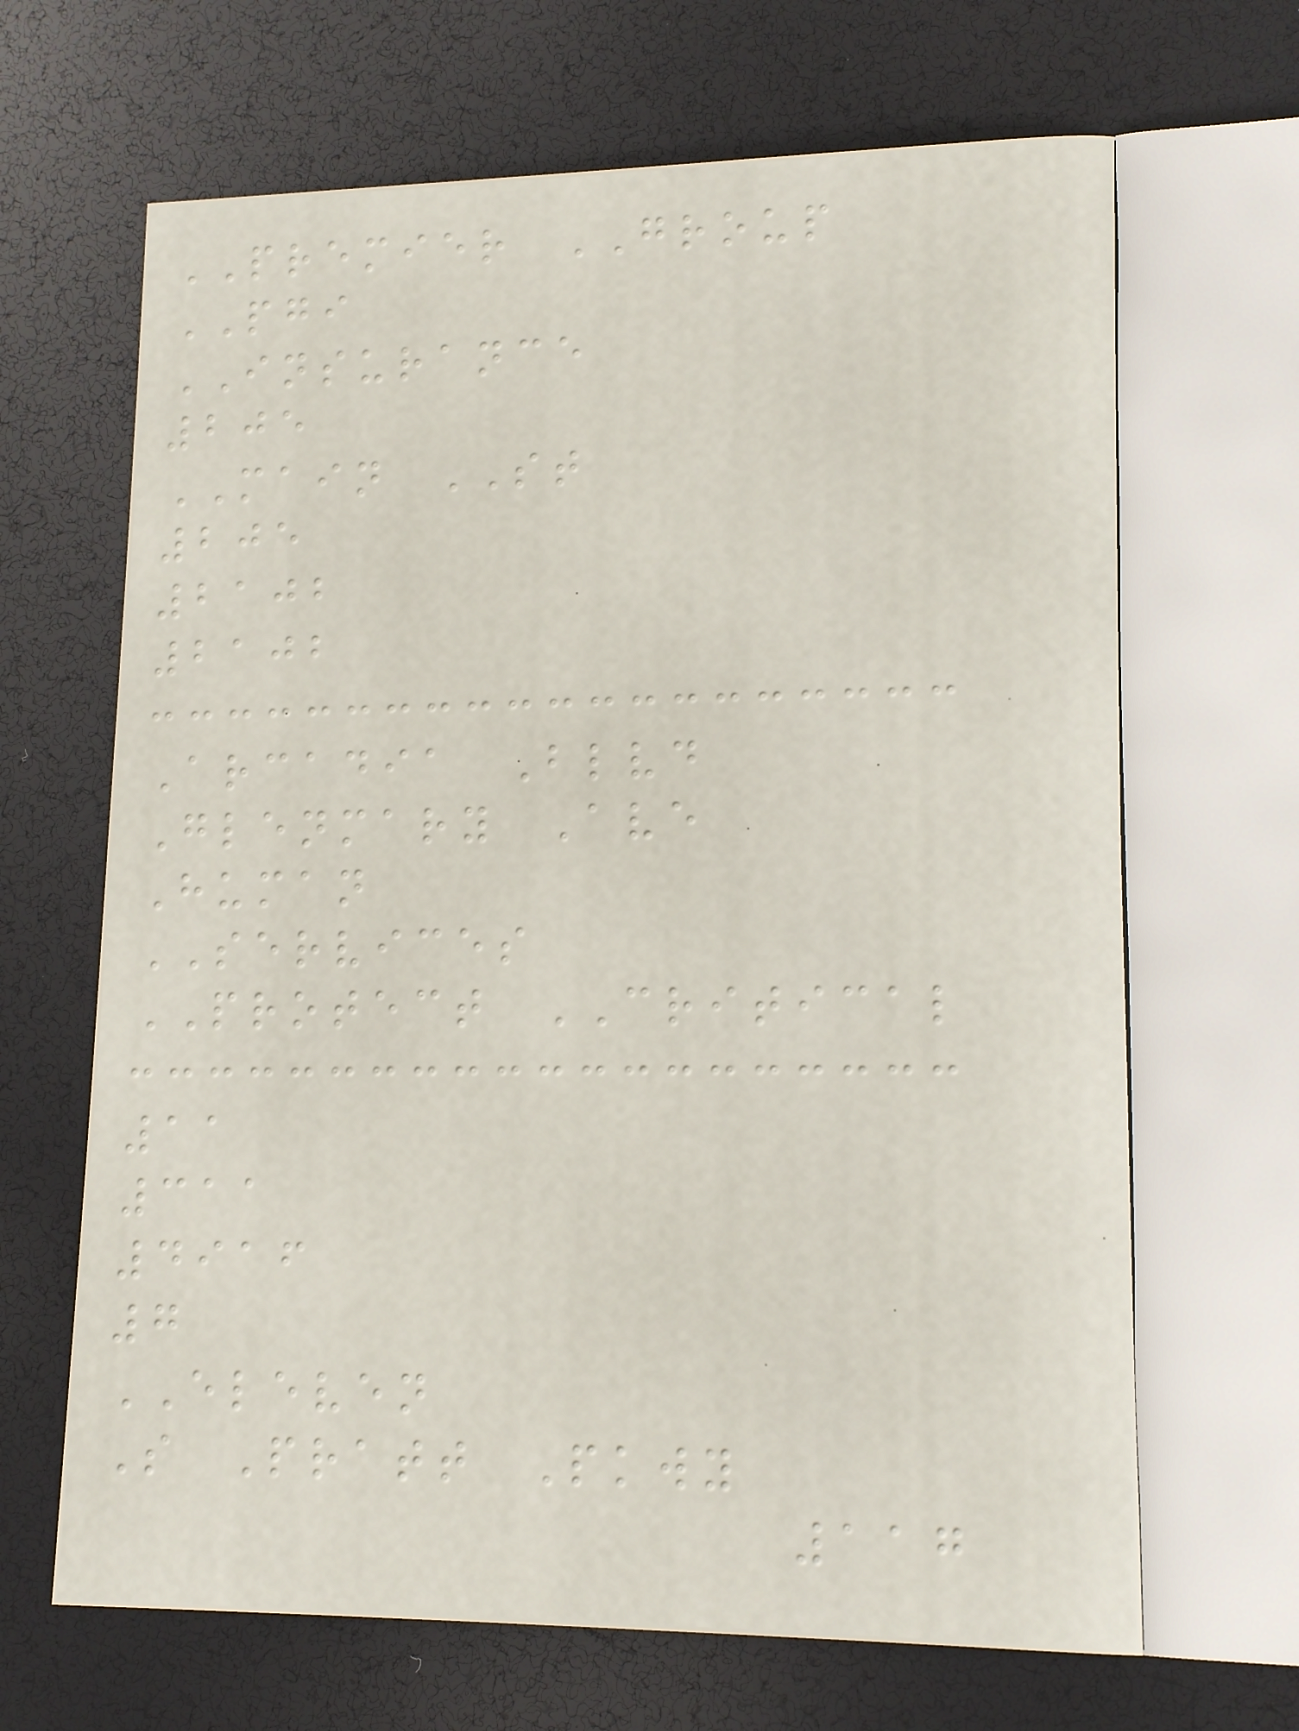PREMIER GROUP
PGI
INSURANCE
205
MAIN ST
205
2102
2102
Arcadia Blvd
Glenmary Ave
Human
SERVICES
PROTECT CRITICAL
11
311
4916
7
ELEVEN
S Pratt Pkwy
117
